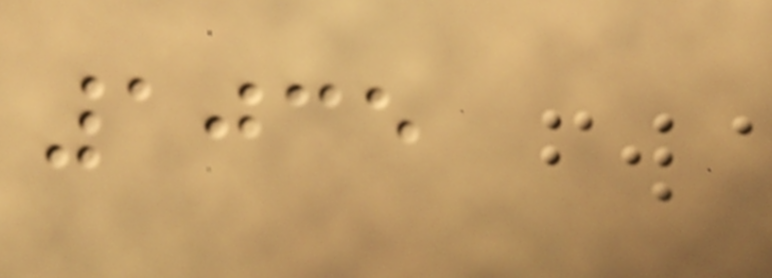1035
